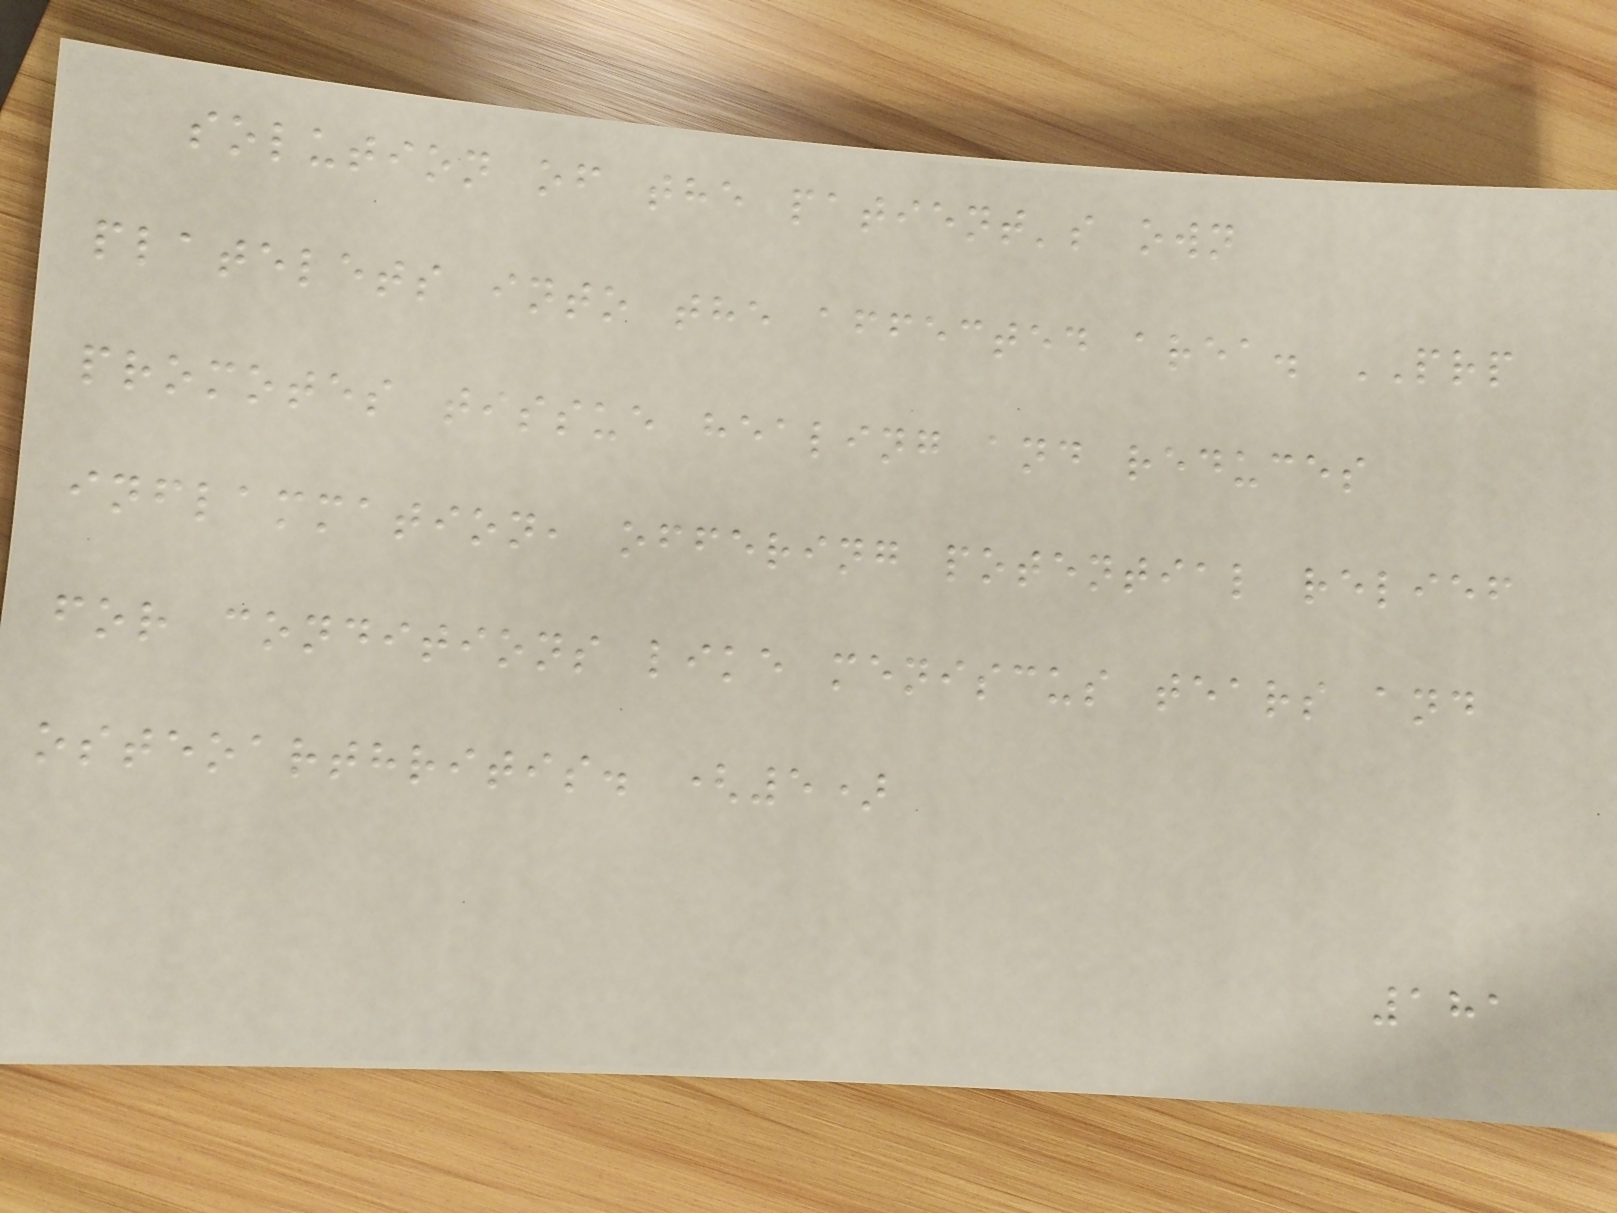solution of the patient's own
platelets into the affected area. PRP
promotes tissue healing and reduces
inflammation, offering potential relief
for conditions like meniscus tears and
osteoarthritis. (5)
181
